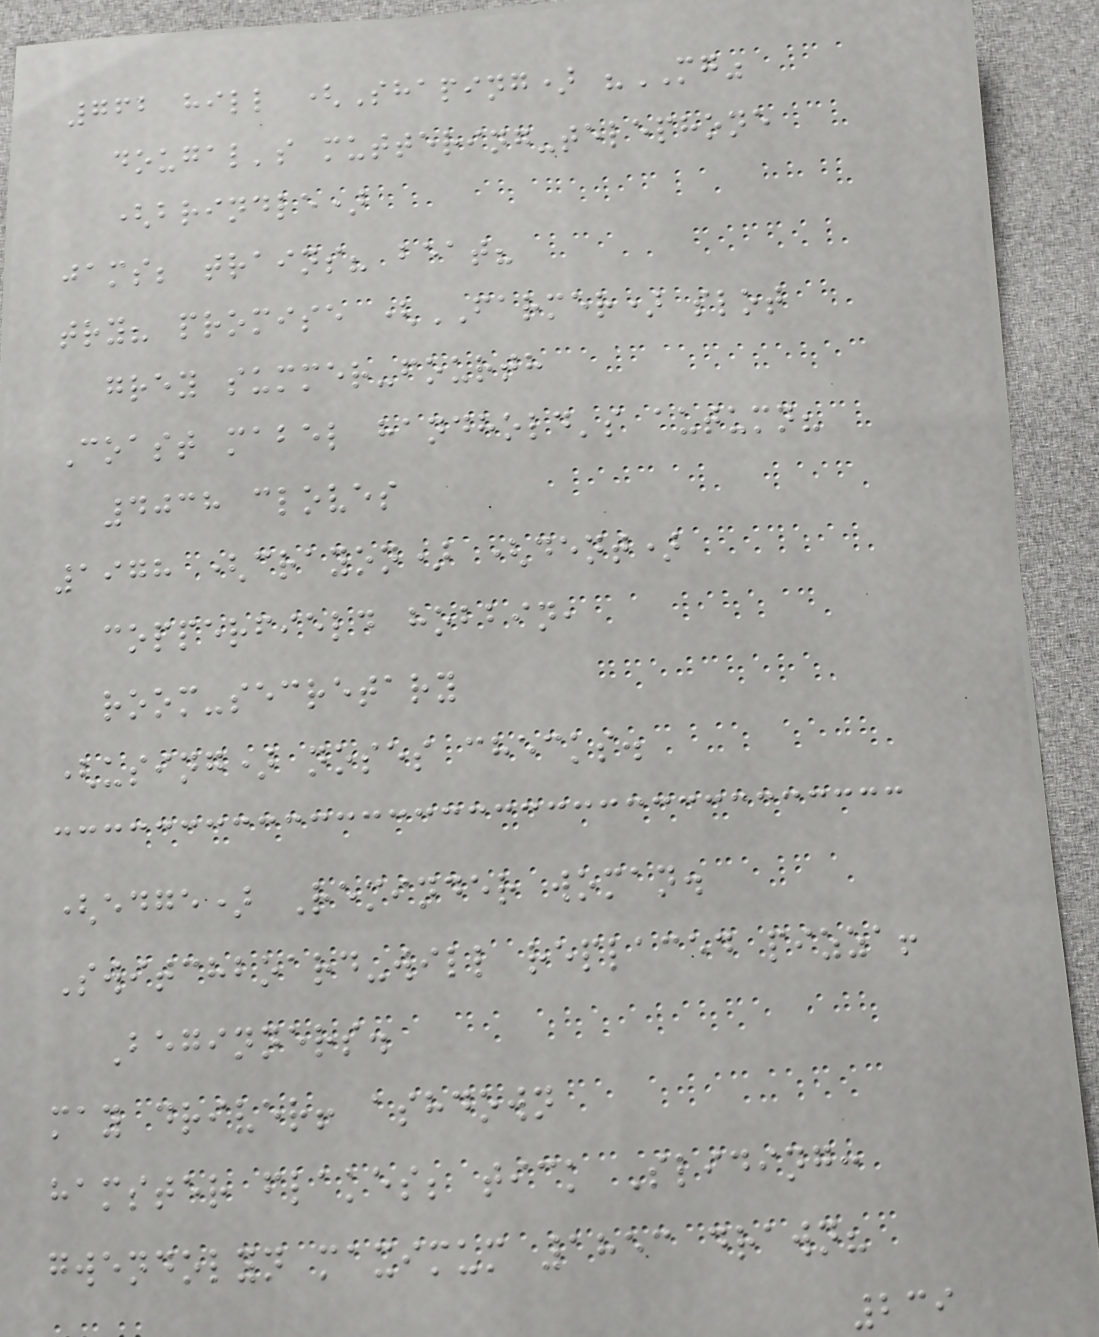762 hill (Shaping) "MG"
dougal's muttering-telephone
(brindle)
jams; trains? beat?
try? promise (FARMER) slot
grey summer-fourth
Coast mabel handhold's autumn?
4038 cloves
1978 (crayon) (dent)
copperfield hobbin,
room-secretary
(using) noses checks.
(edge) Reminder woman.
Switchboard-will replaced pizza!
Beginners.
may driver! ashdown
hamster flakes; tick Sliding:
gwendolyn maximum 1853 drawn?
239
